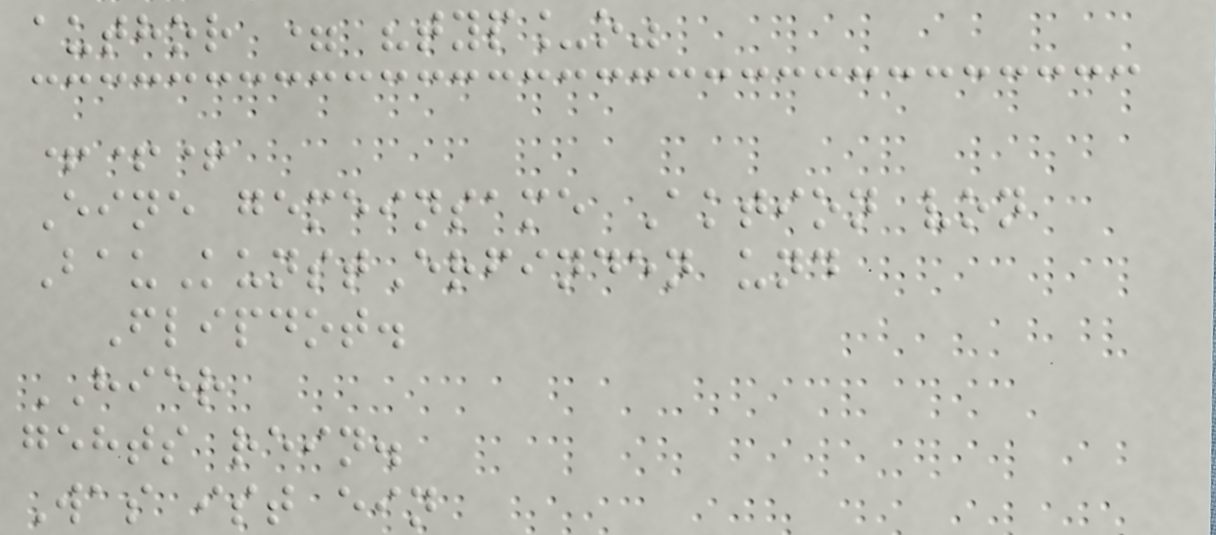author = "typ_o"
+++
Eine gemeinsame Aktion von
BauKunstErfinden und
Flipdot.
HIER
gehts rein.
Was ist ein
